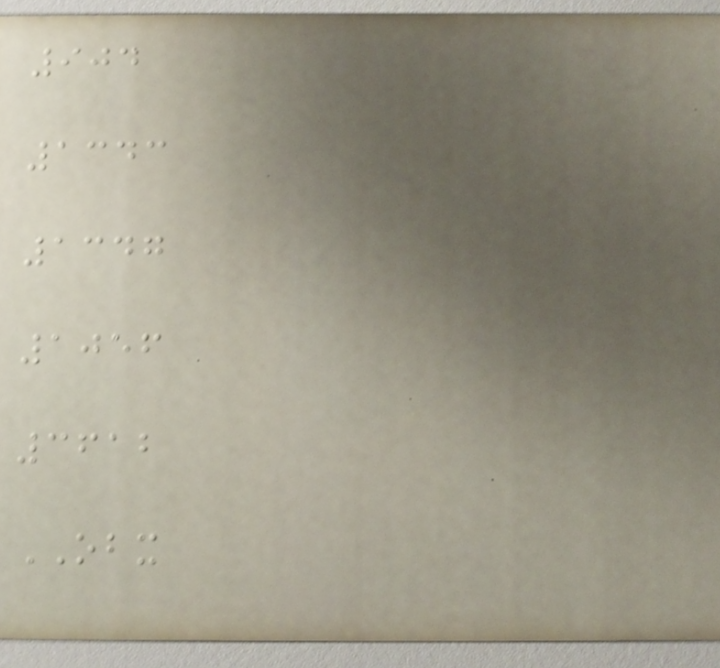904
1343
1347
1056
3612
OBX
